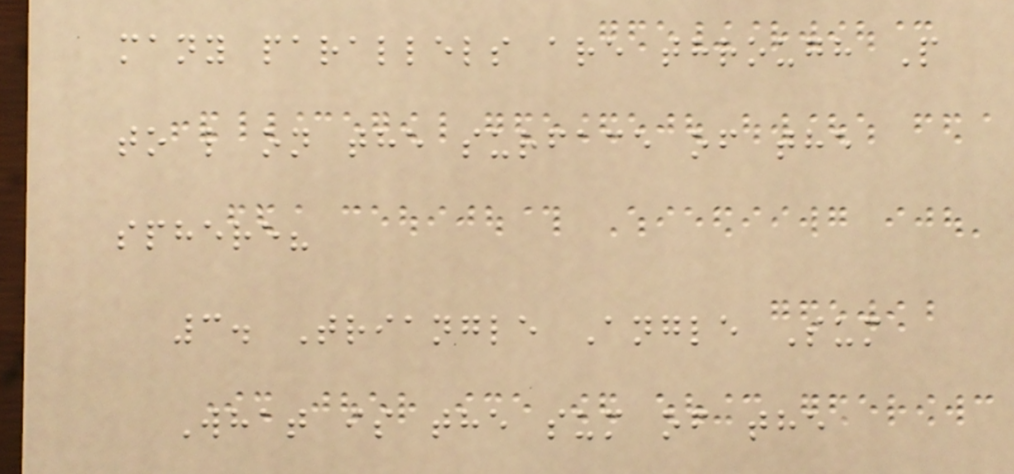many parallels are through P
to l on the surface of the
sphere?
3. Triangle Angle Sum
What is the sum of the
